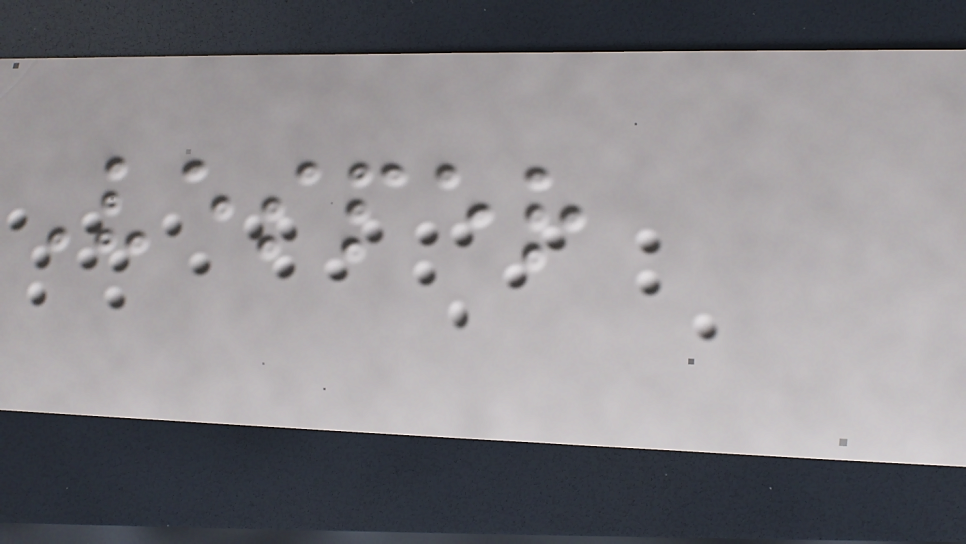Vesper
